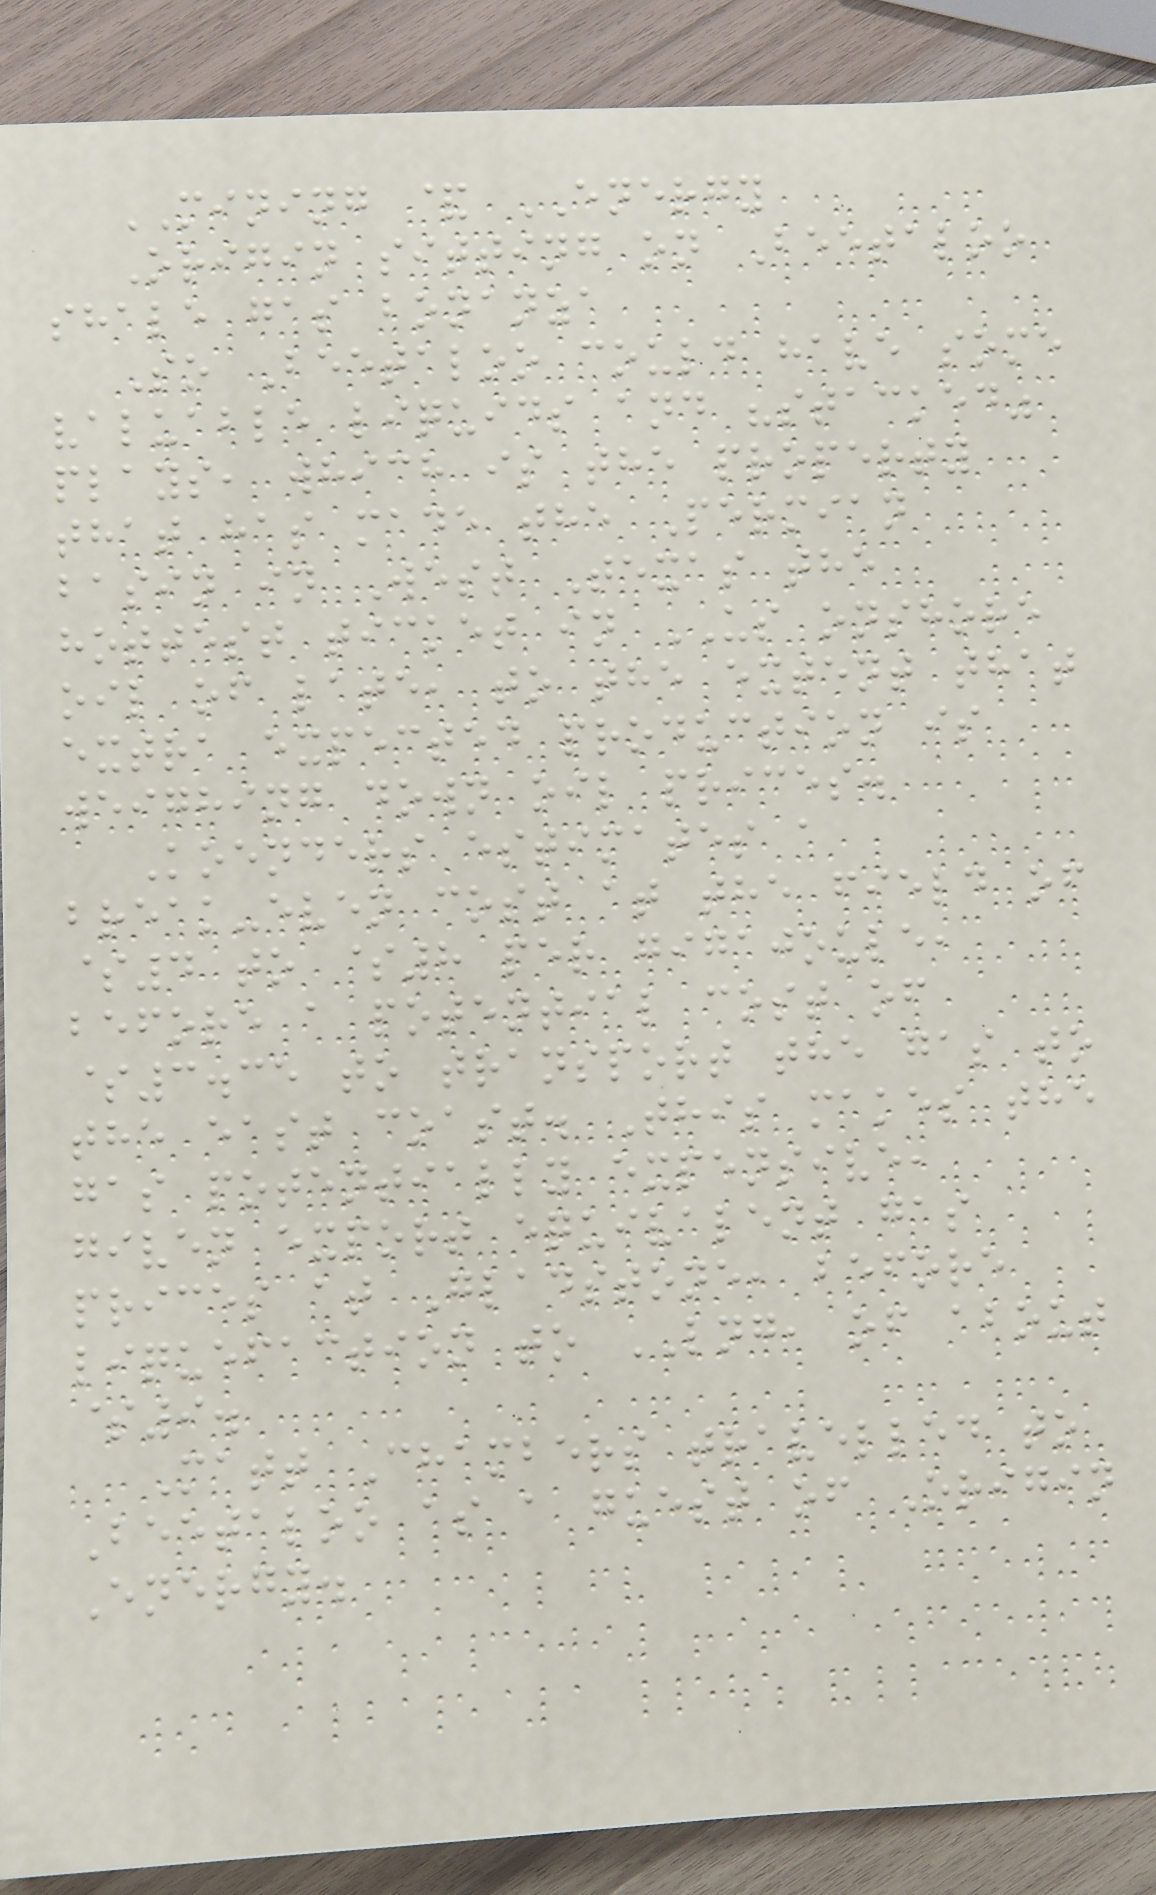MINING & ENERGY
Origin sitting on Beetaloo
shale gas bonanza
So Beetaloo could have some
valuable liquids and "stacked"
plays, which is the property
that has made the Permian
basin in West Texas the
hottest ticket in US onshore
oil of late, to the extent that
extra expected production is
weighing down oil prices.
Koenders estimates a
break-even cost at the field of
$4 to $8 per gigajoule,
before a potential cost of
$3.35 to transport the gas to
the east coast. This makes the
gas potentially expensive,
given export equivalent gas
prices at Gladstone, before
liquefaction to LNG, of about
$9.
Matt Chambers travelled to
Beetaloo as a guest of Origin
Energy.
